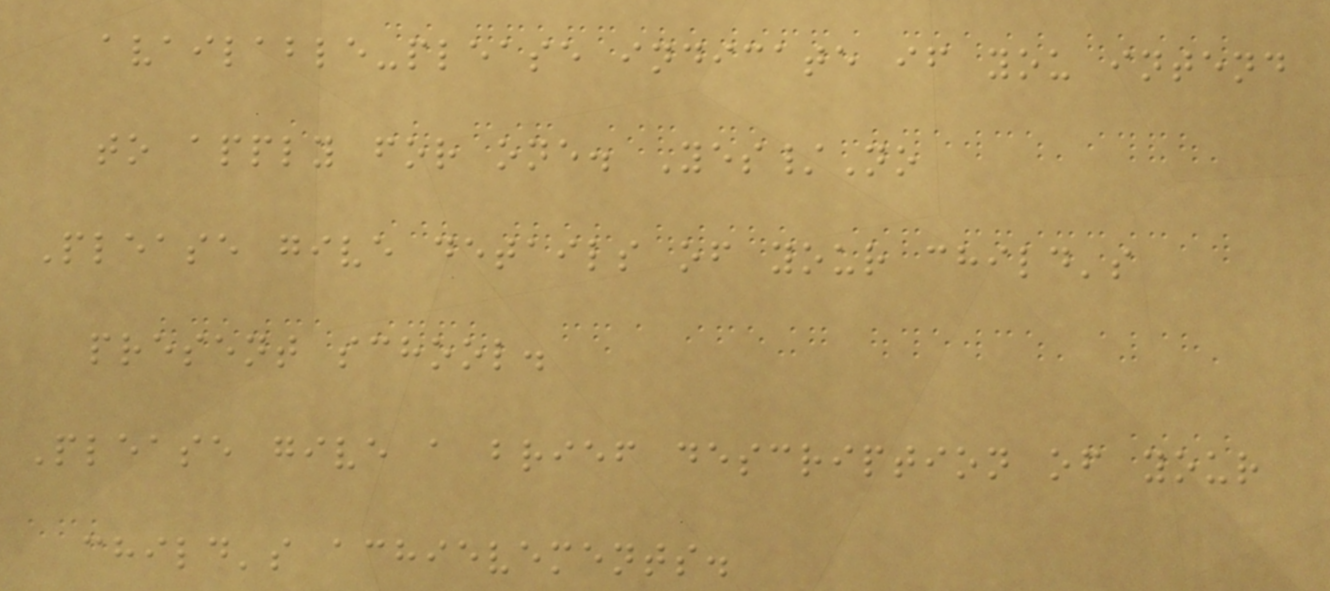available-please indicate if you intend
to apply for one. Yes/No
Please give details of your child's
present school.
Please give a brief description of your
child's achievements.
